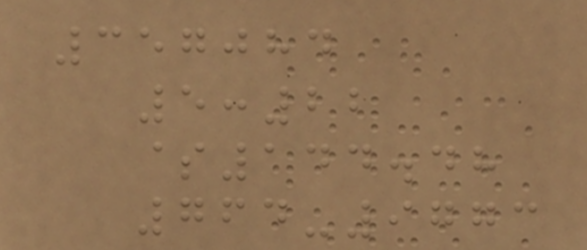357084
5:22
$144.48
764-9773
